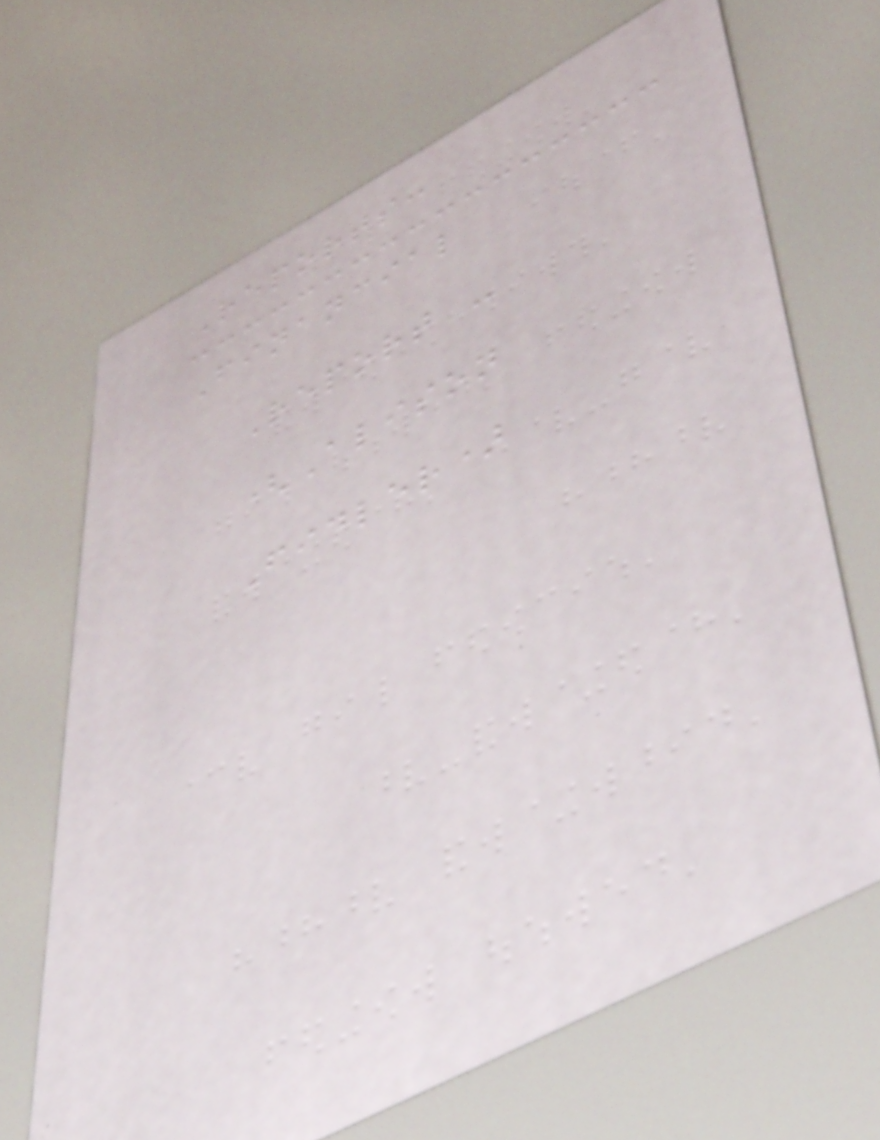Reports:
Financial
Report -
(Alison
Fidler)
